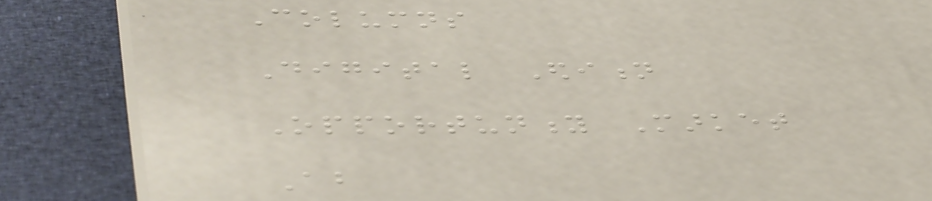Columns
Digital Edition
Opportunity Market
About
